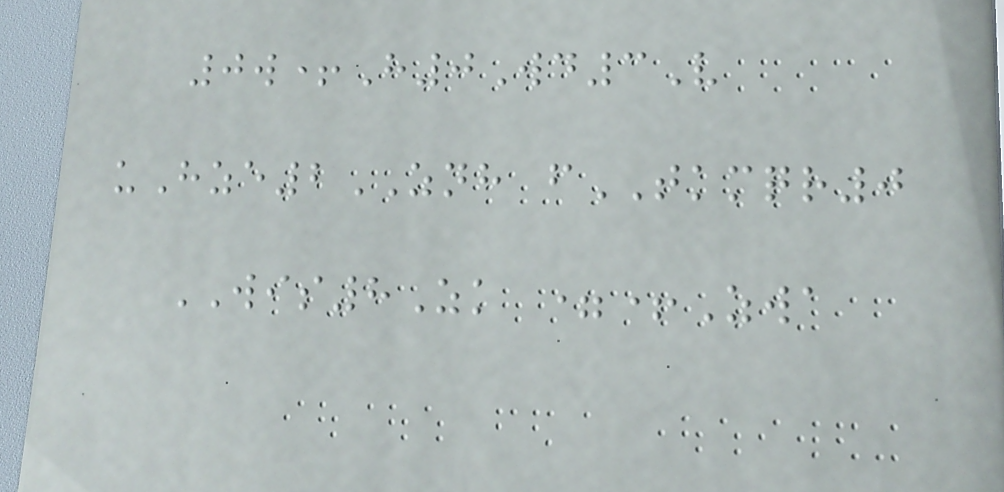0w+H0Wd3V
uHze2ZNH fTKMQR0
WIS8Zk =+Zwa
